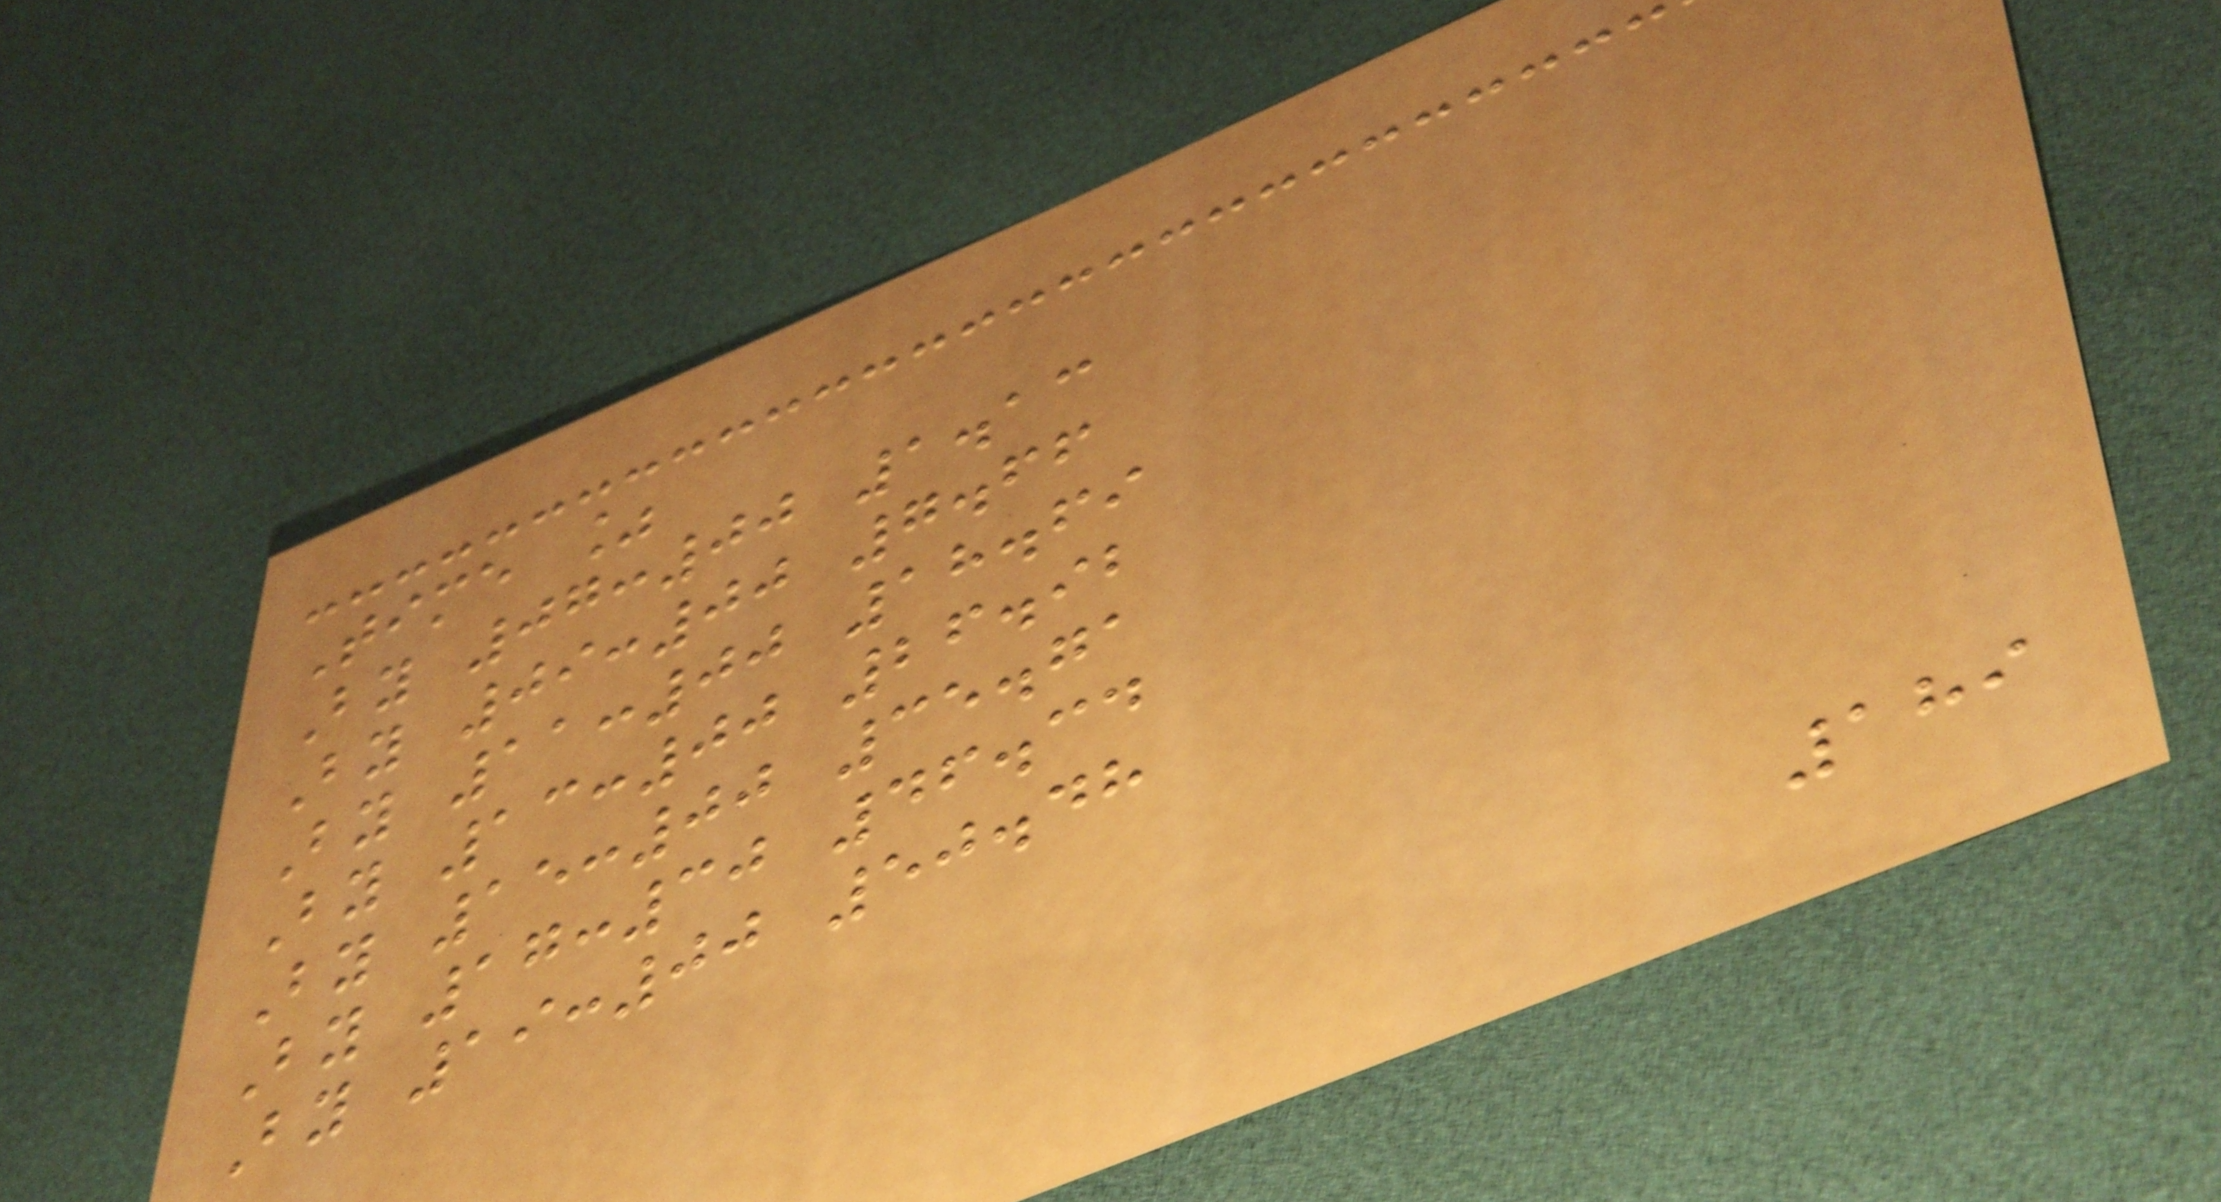Time %
By 07:00 1.13
By 09:00 7.66
By 11:00 18.69
By 13:00 26.92
By 15:00 35.71
By 17:30 46.34
By 19:00 50.48
189
